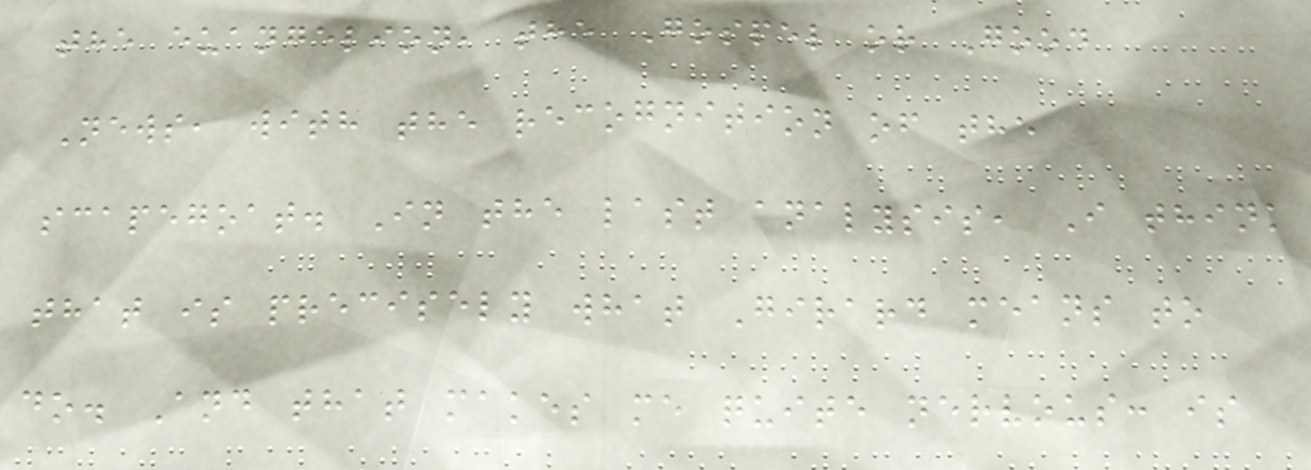the euangelion, the Gospel or Good
News, with the recognition of the
scapegoat. In the last analysis, I think
that is precisely what Girard means to
do. And that makes me quite nervous: is
